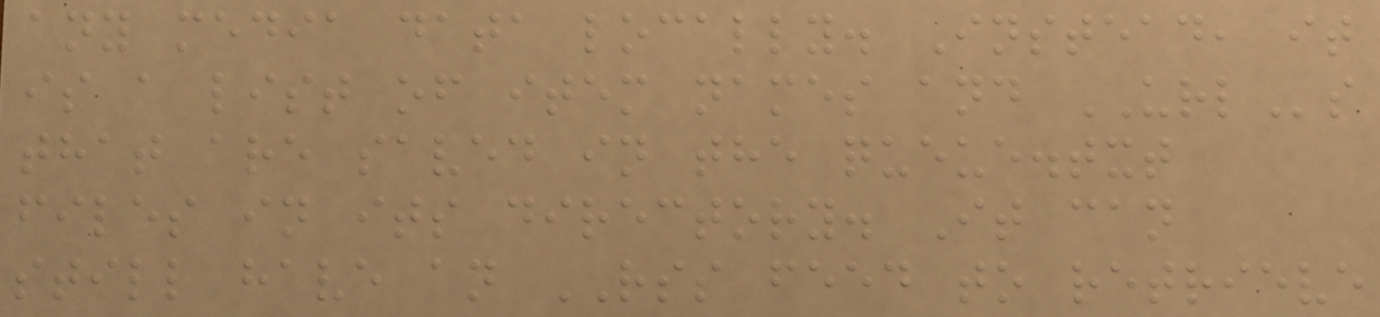any media data locally. Instead, it
is a list of item names and URLs
that are saved in the queue.txt
files in its directory. It can
still have an RSS feed to retrieve
